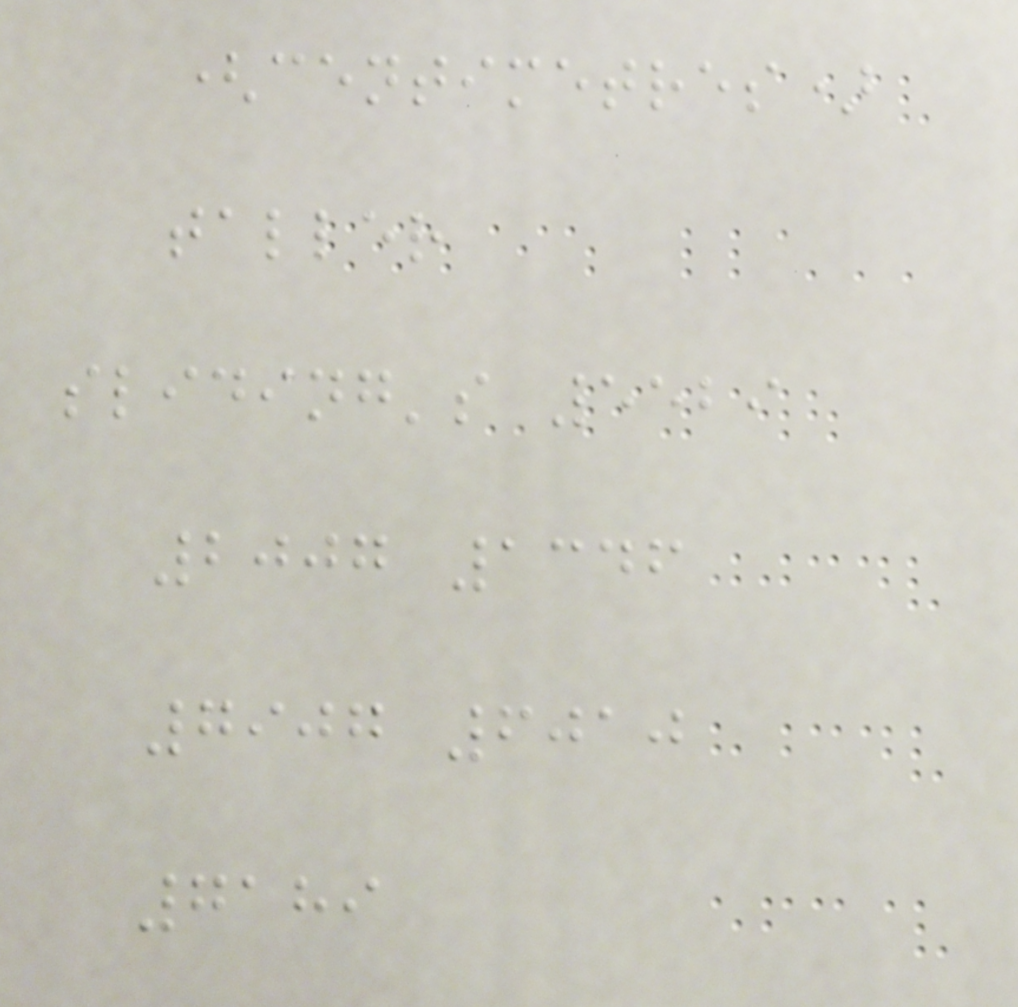(centimetres)
taller
sliding's 5529
2007 1346
7907 6010
7189
